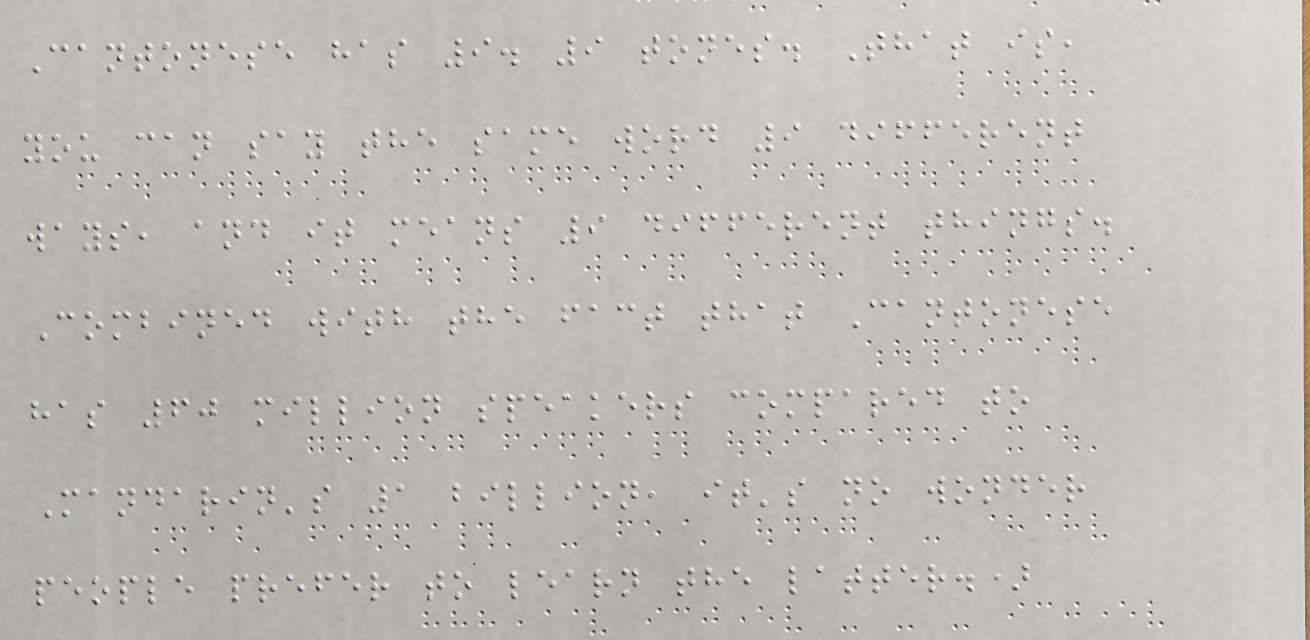Cantonese has 9. 9 tones. That is,
you can say the same word 9 different
ways, and it means 9 different things.
Combined with the fact that Cantonese
has 60 million speakers compared to
Mandarin's 1 billion, it's no wonder
people prefer to learn the latter.)
